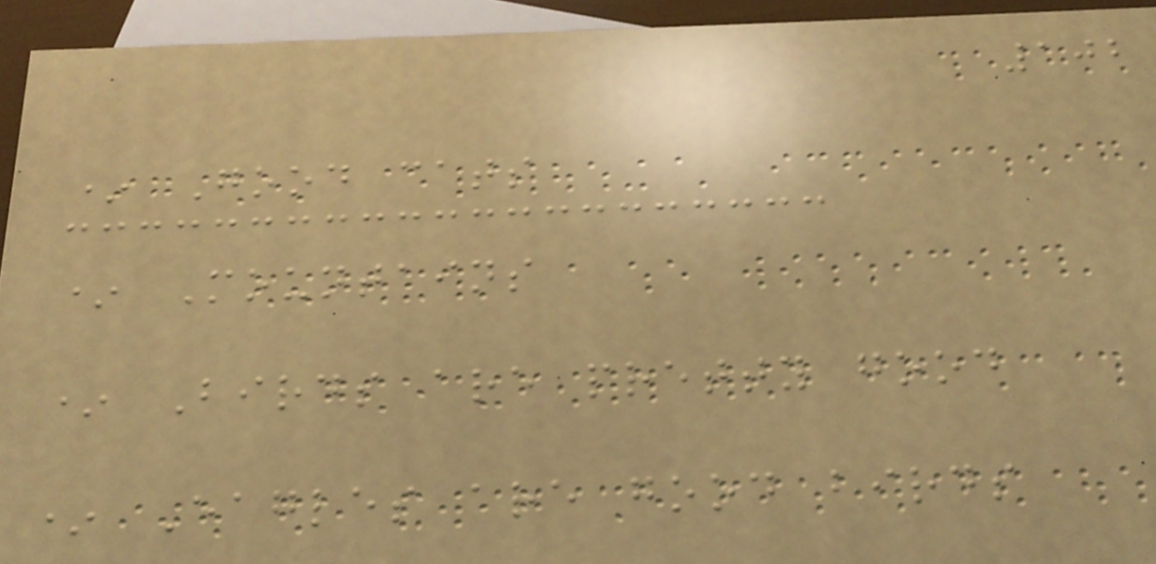102
* Good cats
* Mountains
* Birds are pretty good
* Eagles are good birds
